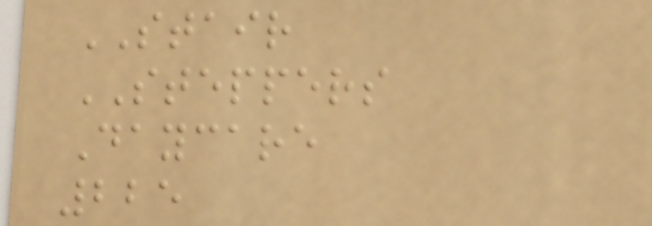STAIR
STEPPERS
Daycare
225
